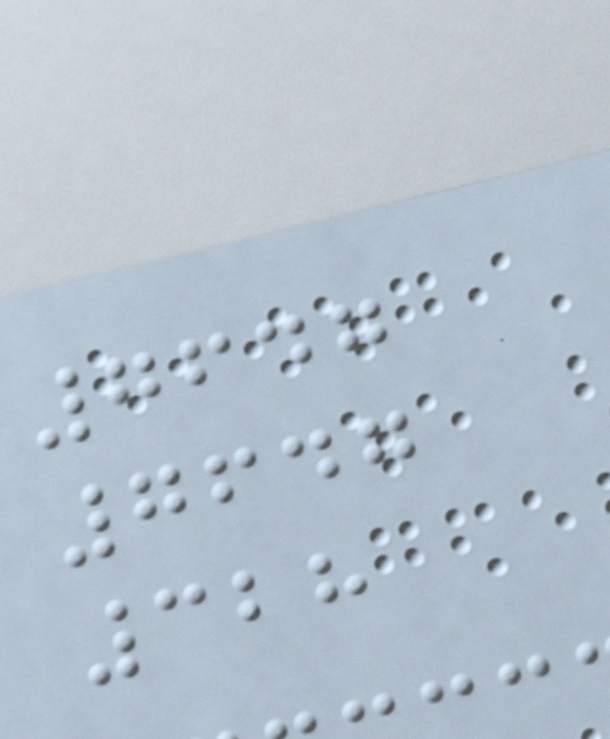7647
7647
328
